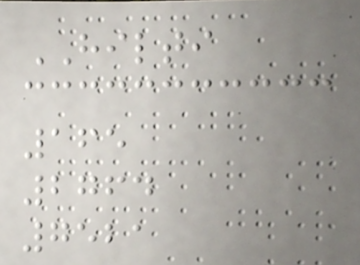HILTI
165
2764
7521
